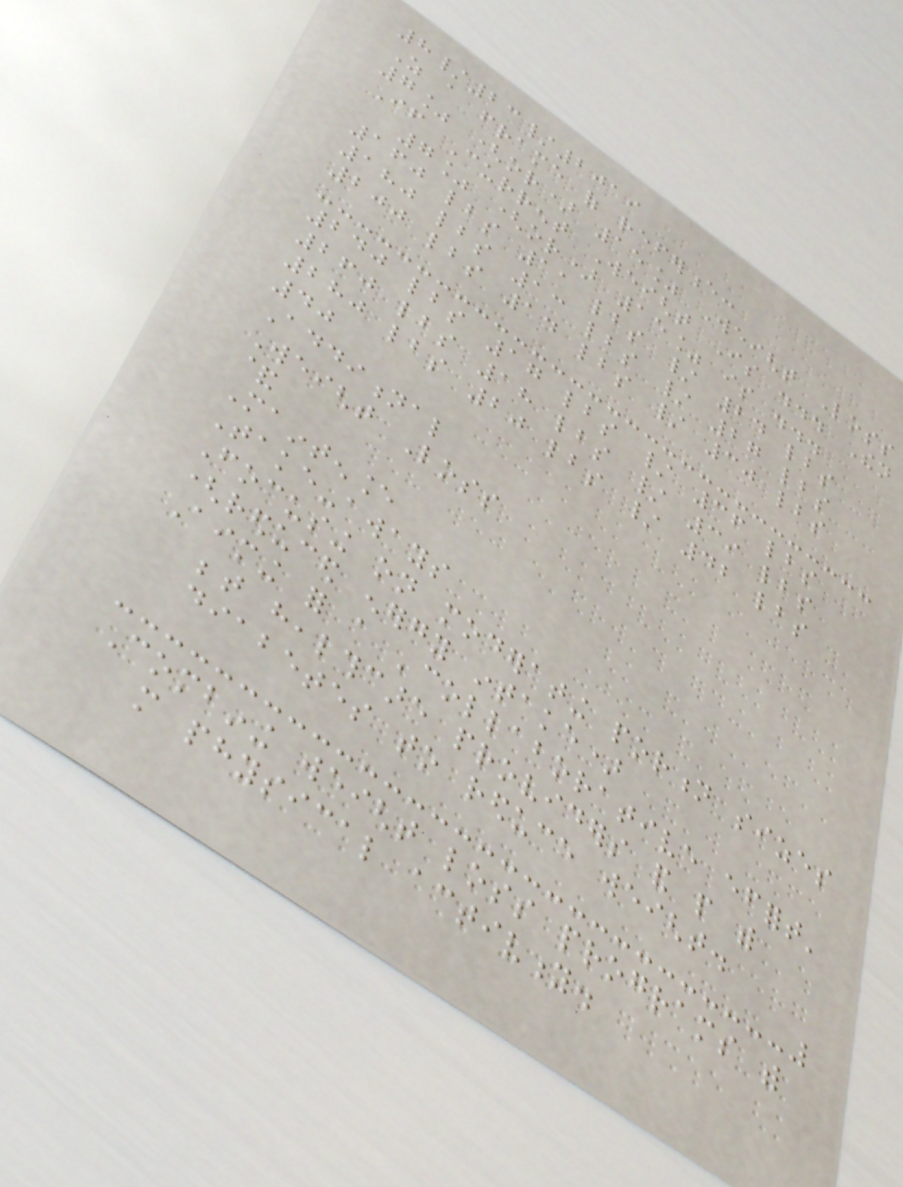8/23/2019
As a frame of reference:
7% (or) 15% Weight Loss
If Current Weight Is ... Then
7% (or) 15% is ...
160 lbs 11 lbs / 24 lbs
180 lbs 13 lbs / 27 lbs
200 lbs 14 lbs / 30 lbs
240 lbs 17 lbs / 36 lbs
260 lbs 18 lbs / 39 lbs
280 lbs 20 lbs / 42 lbs
40
Additional
Weight Loss
&
Maintenance
Take-aways
Focusing on moderating portion sizes
(reduced energy intake)
Aiming for a 'collaborative effort'
between healthcare providers and people with
diabetes to reduce weight.
Combining weight loss programs with
more physical activity.
